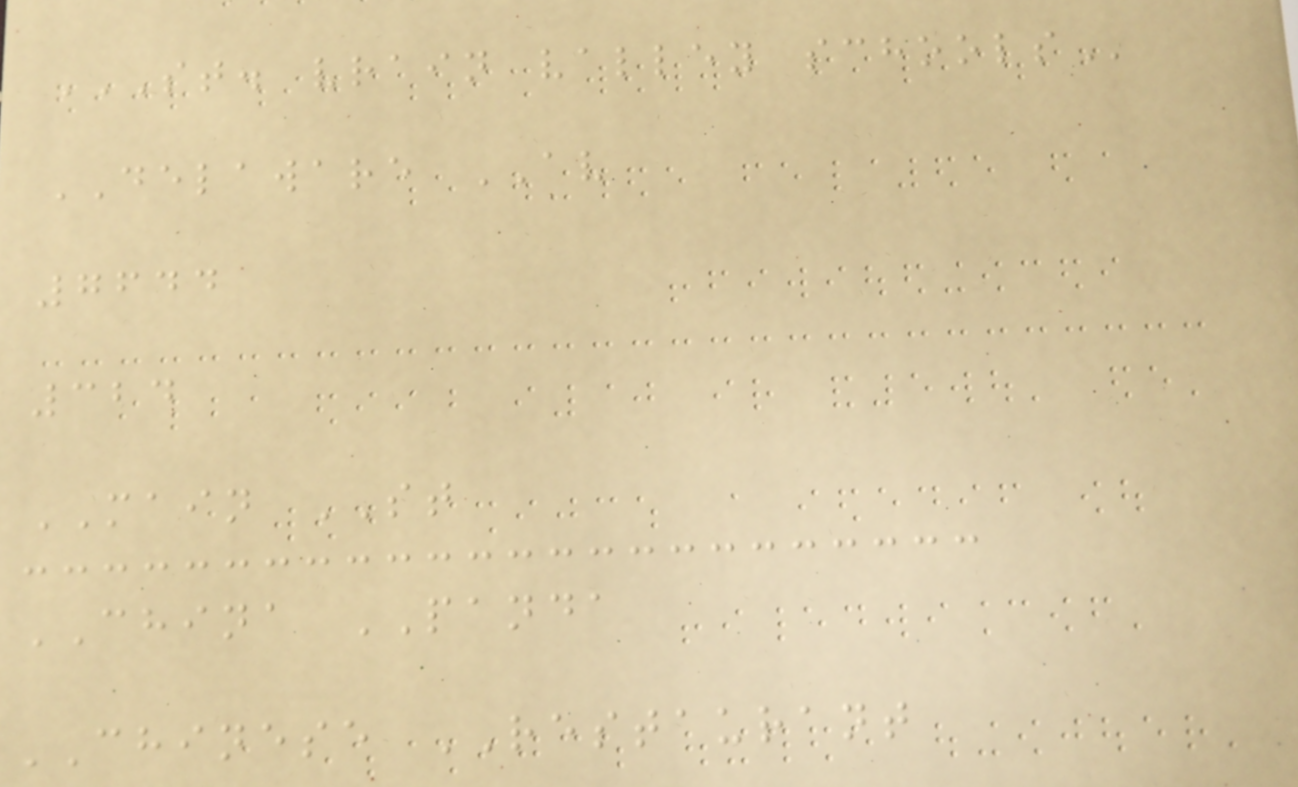ST. VRAIN VALLEY SCHOOLS
DELAWARE AV
7644
324
MAIN ST
CHINA PANDA
CHINESE RESTAURANT
